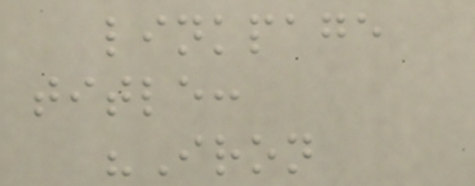linkpage
title:
"Iron
